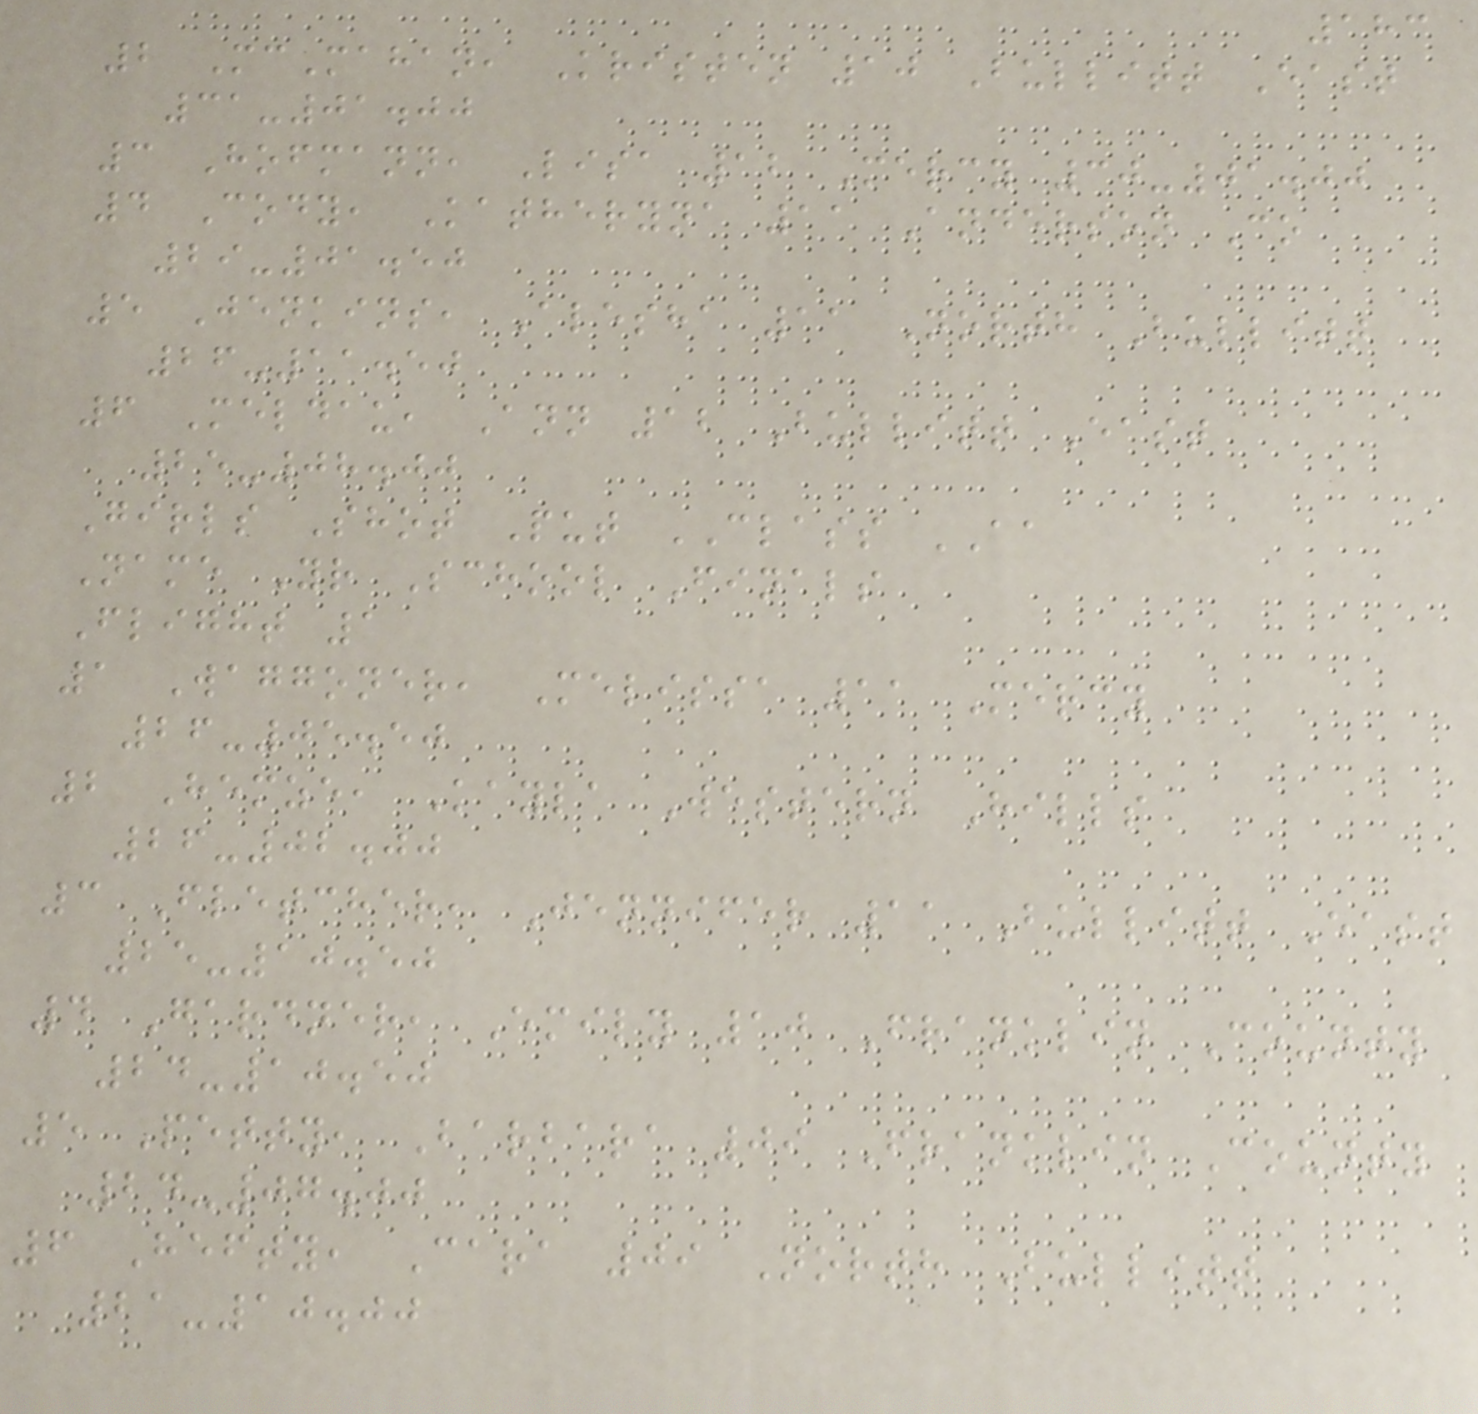183
2 McMahan, Kristen 10 Bullitt East
31-01.00
3 Hofmann, Lisa 12 Mercy 30-01.00
4 Cody, Katheryna 11 Anderson Co
29-01.50
5 Jenkins, Alesha 11 North Bullitt
26-11.50
6 Meldau, Ann 12 Bullitt East
25-08.00
Girls Shot Put CLASS AA
Name Yr School Finals
Flight 1
1 Waggoner, Melissa 11 Mercy
26-05.50
2 Hemze, Kayla Western Hills
26-02.00
3 Fletcher, Jennifer 11 Bullitt East
25-10.50
4 Gardner, Emily 10 Franklin County
24-10.50
5 Petty, Barbara 09 Franklin County
24-07.00
6 Hefty, Cara 09 North Bullitt
21-10.00
